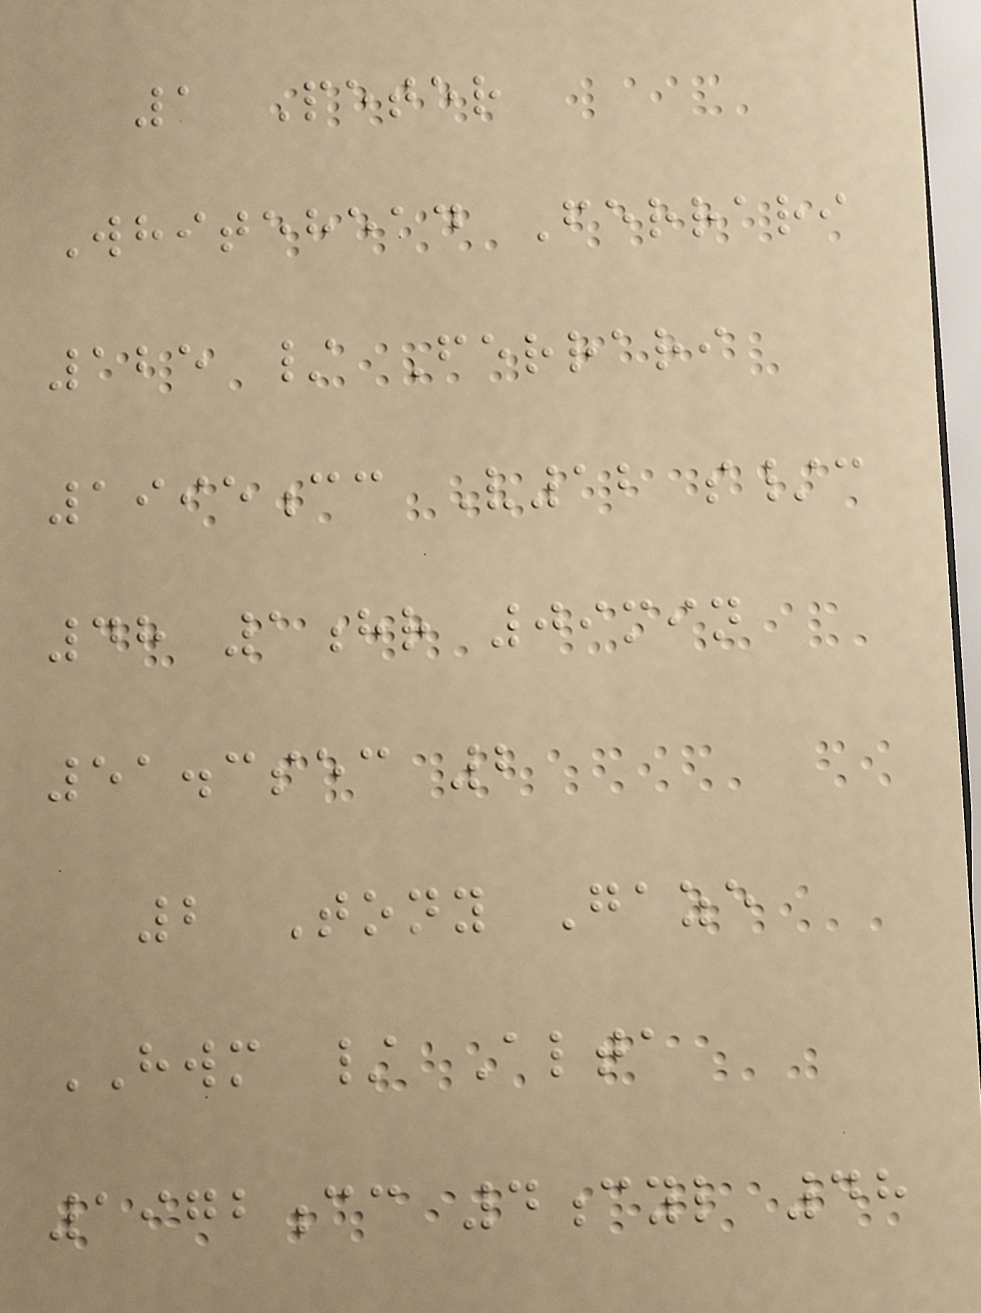1 Peter
Whitehead Ferrari
125 / Ferrari
1995cc V12 s/c
48 1hr 09min
51.3sec 2
2 Tony Gaze
HWM / Alta
1972cc 4cyl 48
